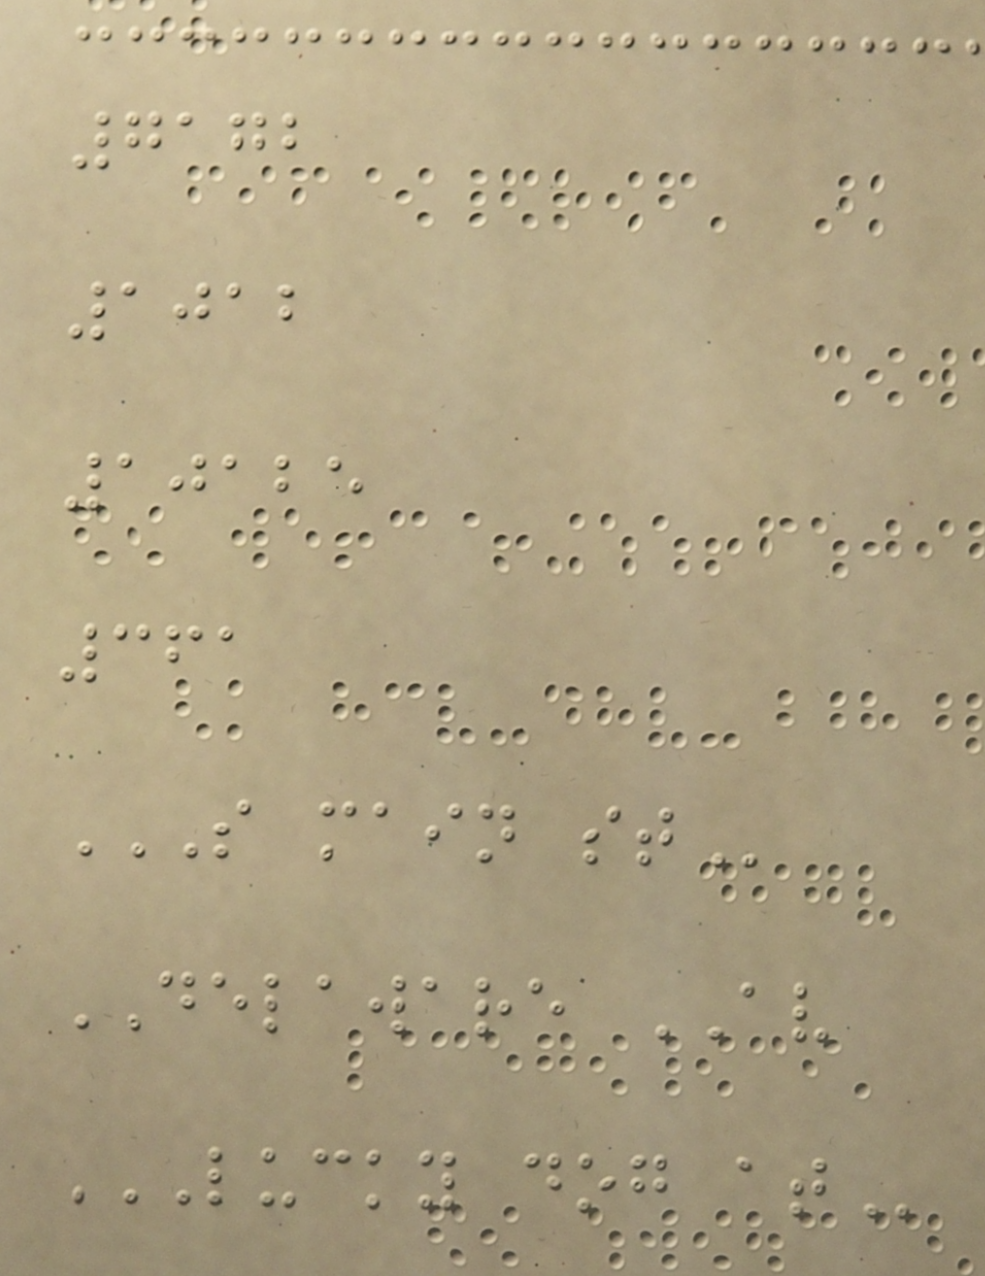7172
1012
10125
361
S MAIN ST
DELAWARE AV
LUCKY DOG AT
